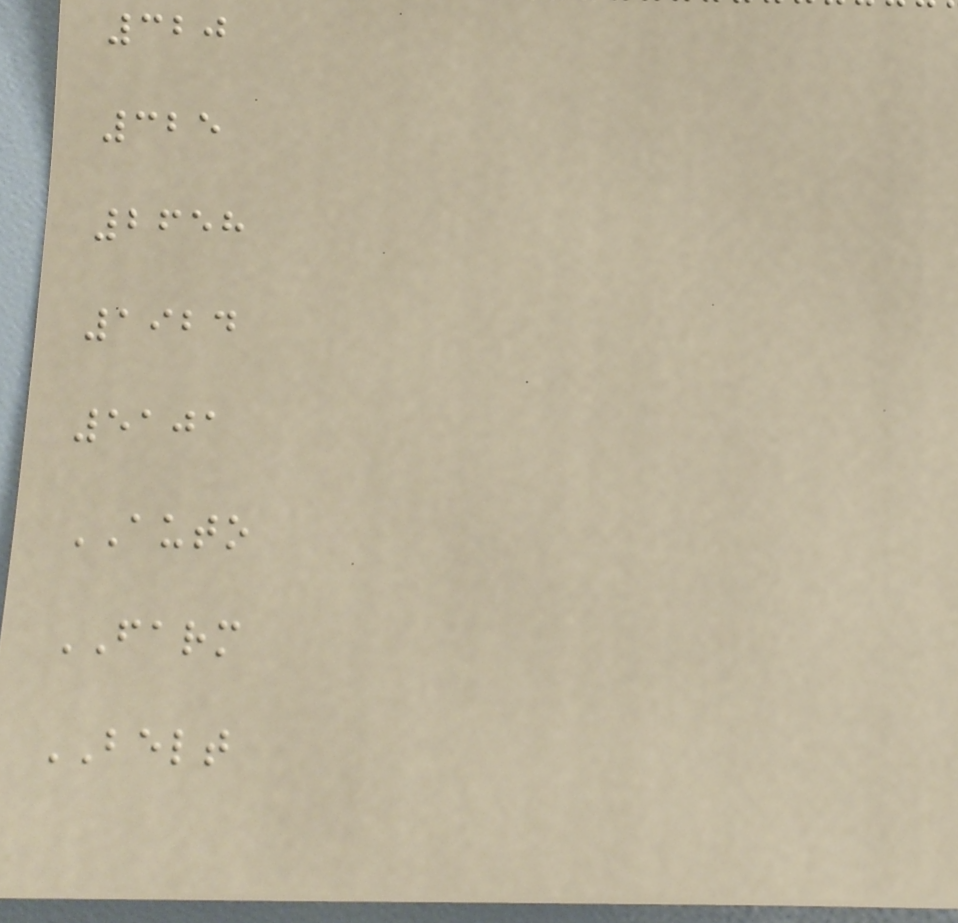320
325
2658
1924
5101
AUTO
FARM
BELT
